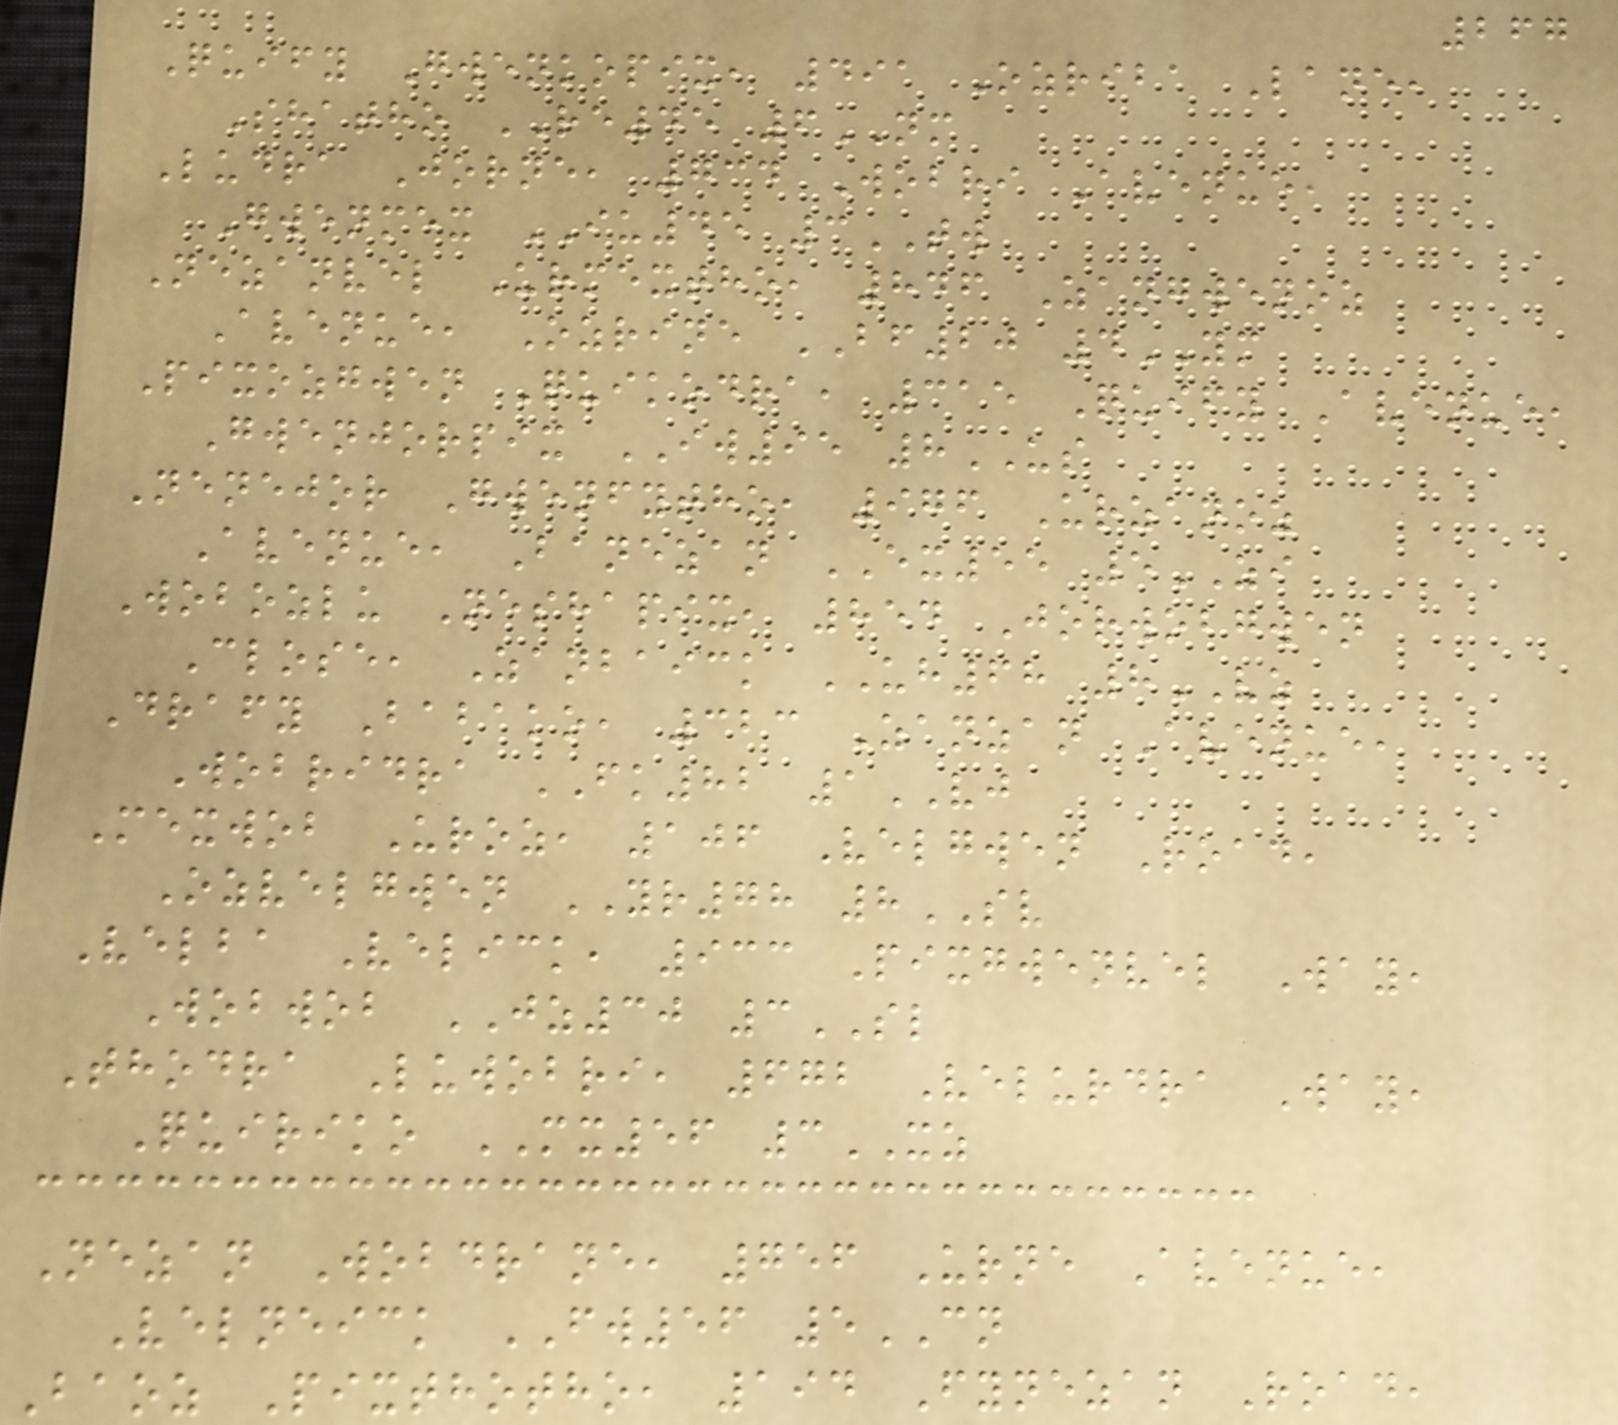267
Quify Gwenkopix, 491 Ozriba Lane,
Shatho RE45 6NM
Ludra Jorne, 734 Wobri Avenue,
Gwenmex IU45 3TW
Nezanvel Urmextho, 846 Zangwenoz
Avenue, Ozrine BF20 4YM
Pixozgwen Quikodra, 315 Quify Avenue,
Gwenjorpix IW95 8US
Nenejor Gwenfytho, 976 Urzanoz
Avenue, Banezan EX55 5ZI
Wobozlu Neshapix, 854 Jorwobgwen
Close, Zanbaick UH68 8VZ
Drafy Babako, 323 Zanzan Avenue,
Wobridra FK82 1VJ
Mexwob Uroz, 106 Velgwen Road,
Ozvelgwen YR78 8SV
Velba Velick, 933 Pixgwenvel Way,
Wobwob JZ30 3SL
Thodra Luwobri, 672 Velurdra Way,
Quiriko MX56 3XZ
Nezan Wobdrane, 756 Urne Avenue,
Velneick FW56 5CN
Baoz Pixthotho, 194 Fynezan Road,
